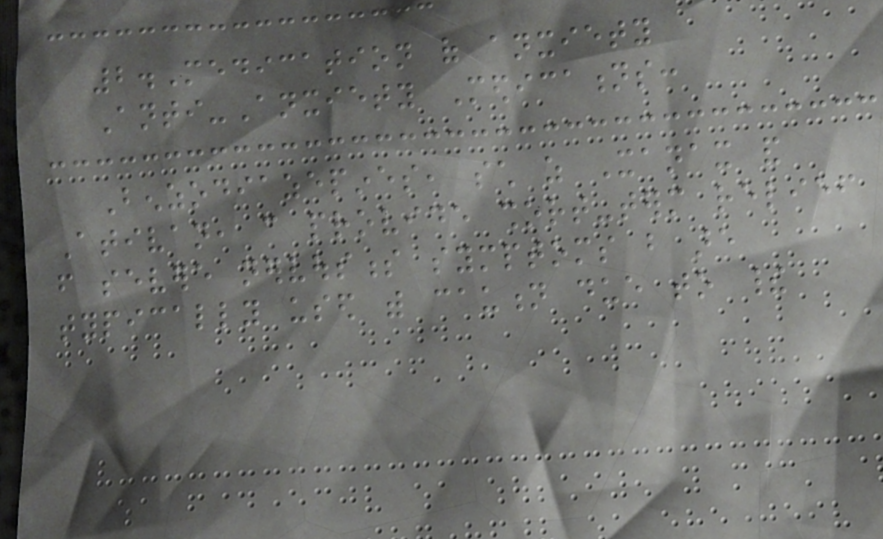2.Medication of anxiety
Anti-Anxiety Medications:
Benzodiazepines, such as Xanax and
Ativan, can provide short-term relief
from severe nervousness symptoms but are
typically used with caution due to their
